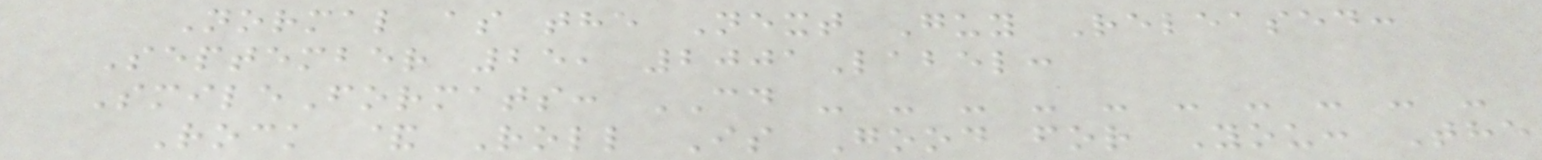Normal as the Next Guy Released:
September 25, 2001Label:
SmileFormats: CD - - - - - - - - - -
Rock & Roll Is Good for You: The
